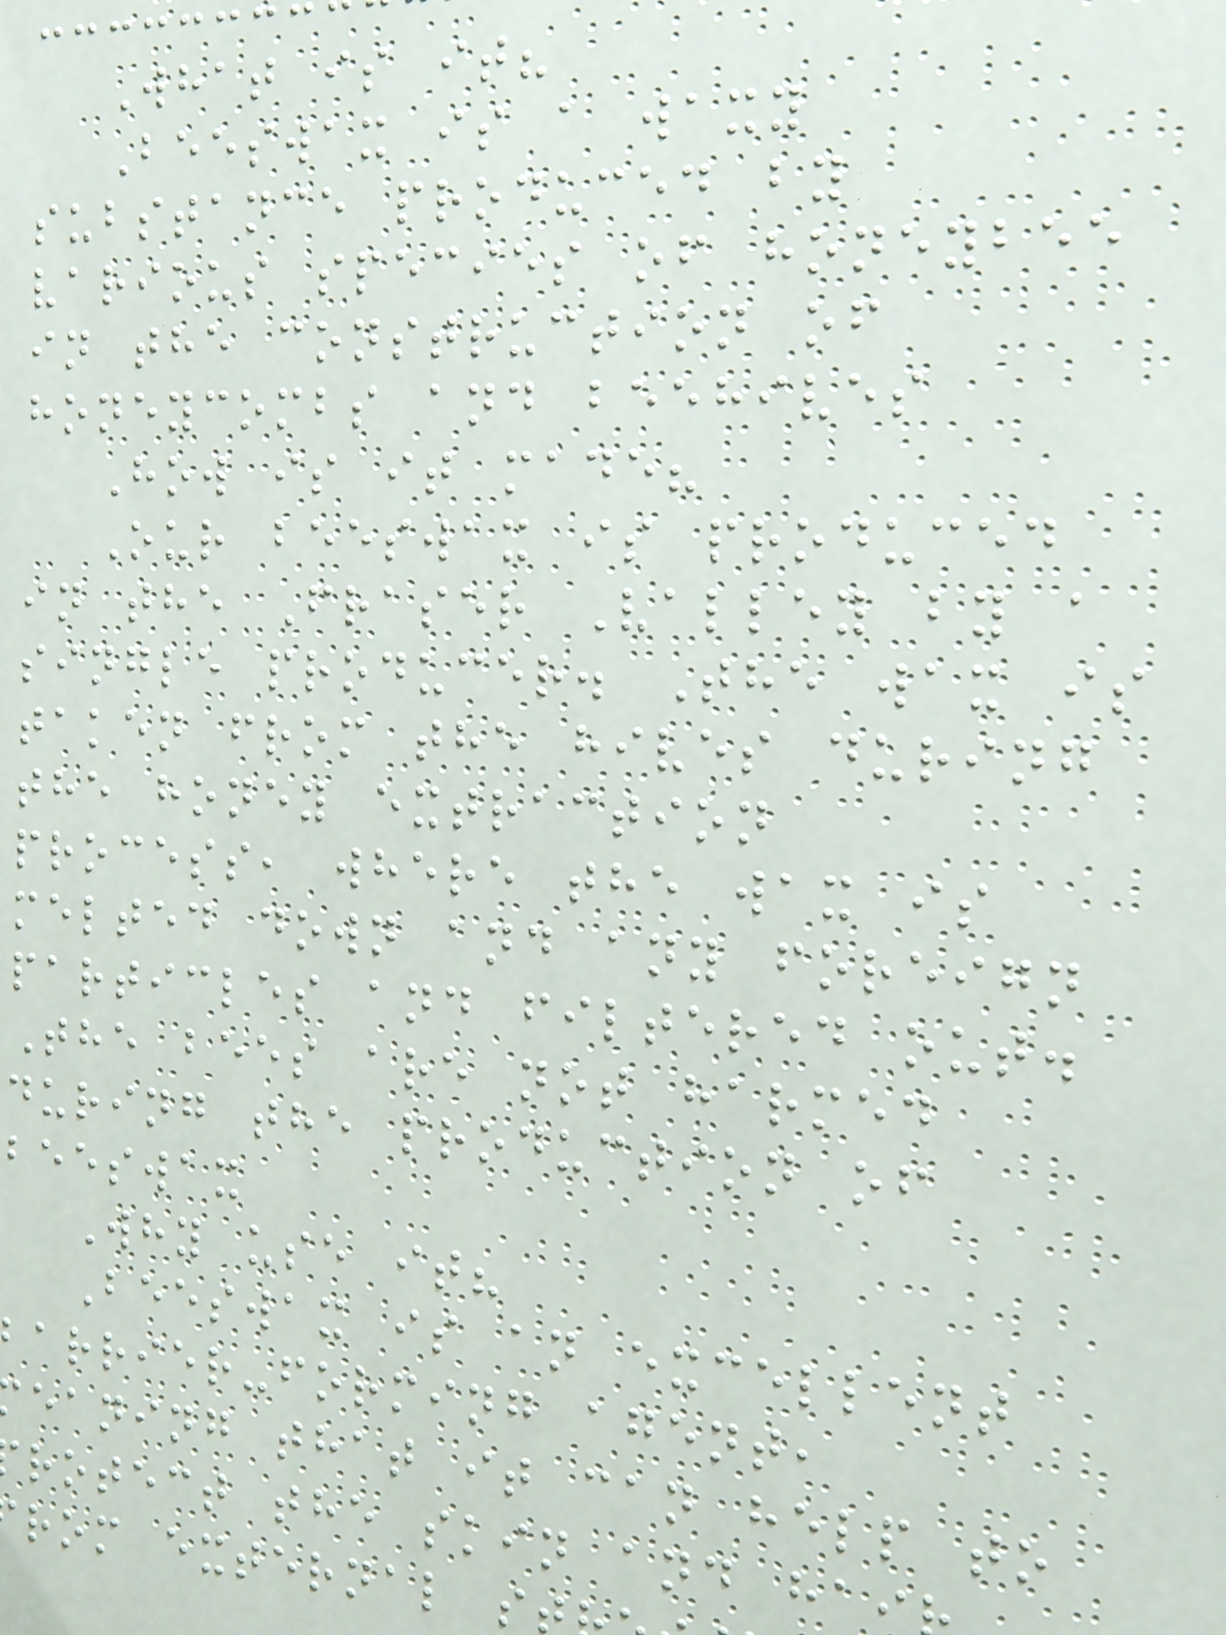What is it?
Beeswax is a waxy
substance produced by
various species of honeybee
in the construction of
honeycombs and beehives
How is it made?
Our beeswax is produced
in the Fraser Valley by a
single producer. The wax is
taken from the hives during
the honey extraction
process, where the wax is
melted down and any foreign
particles and filtered out.
The bees are not harmed
during the production of
beeswax
Why use it?
Beeswax is an excellent
arrier-forming agent,
eaning that it can help to
rotect the skin and hai
rom external s
